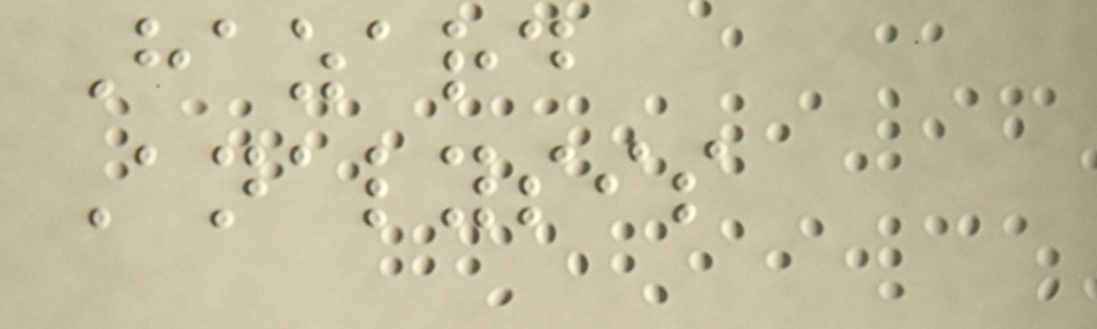Hazard
Analysis
